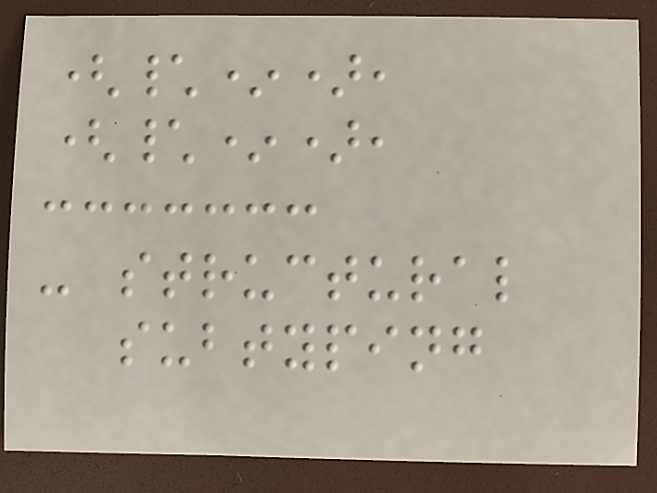(\*),
(\*),
- structural
subtyping
